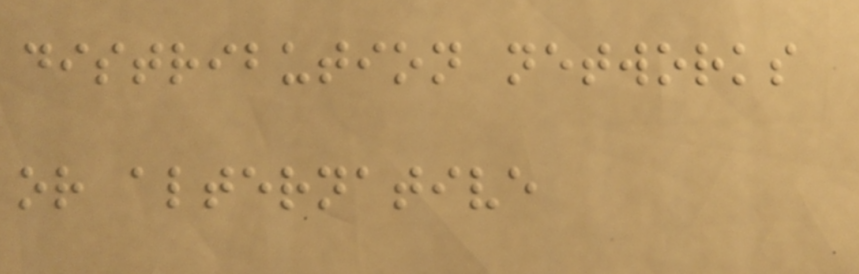distribution networks
or alternative
